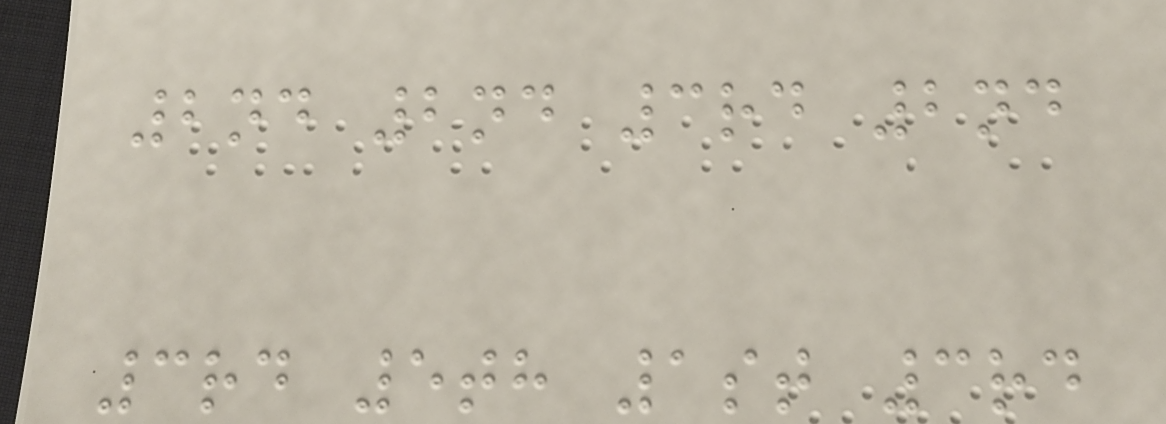2nd 2nd 3rd 2nd
3rd 5th 1st 3rd
